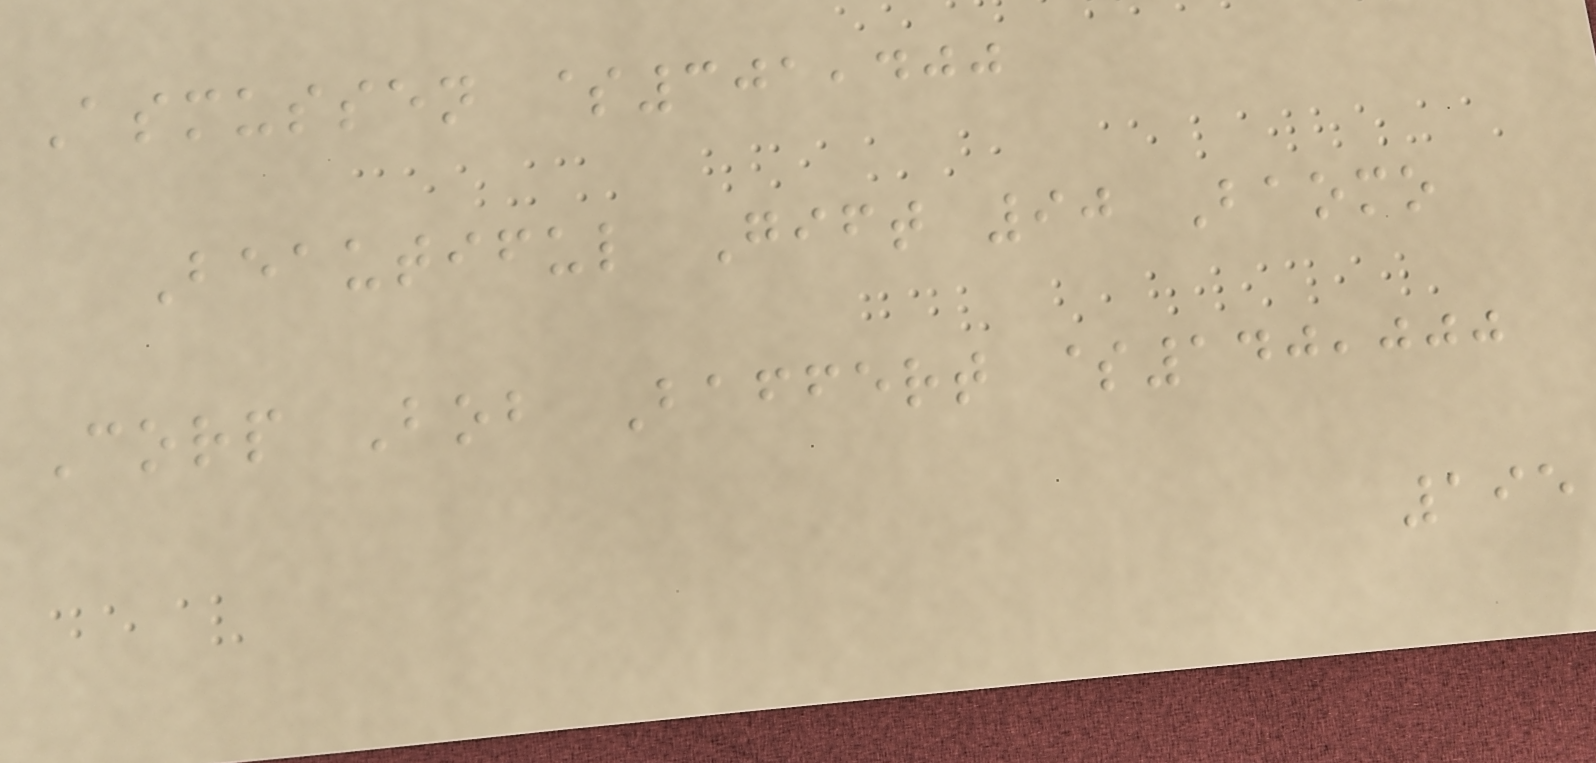Asmussen $301,400
Beautiful Gift 90 Baomo
Corp Bob Baffert $140,000
195
